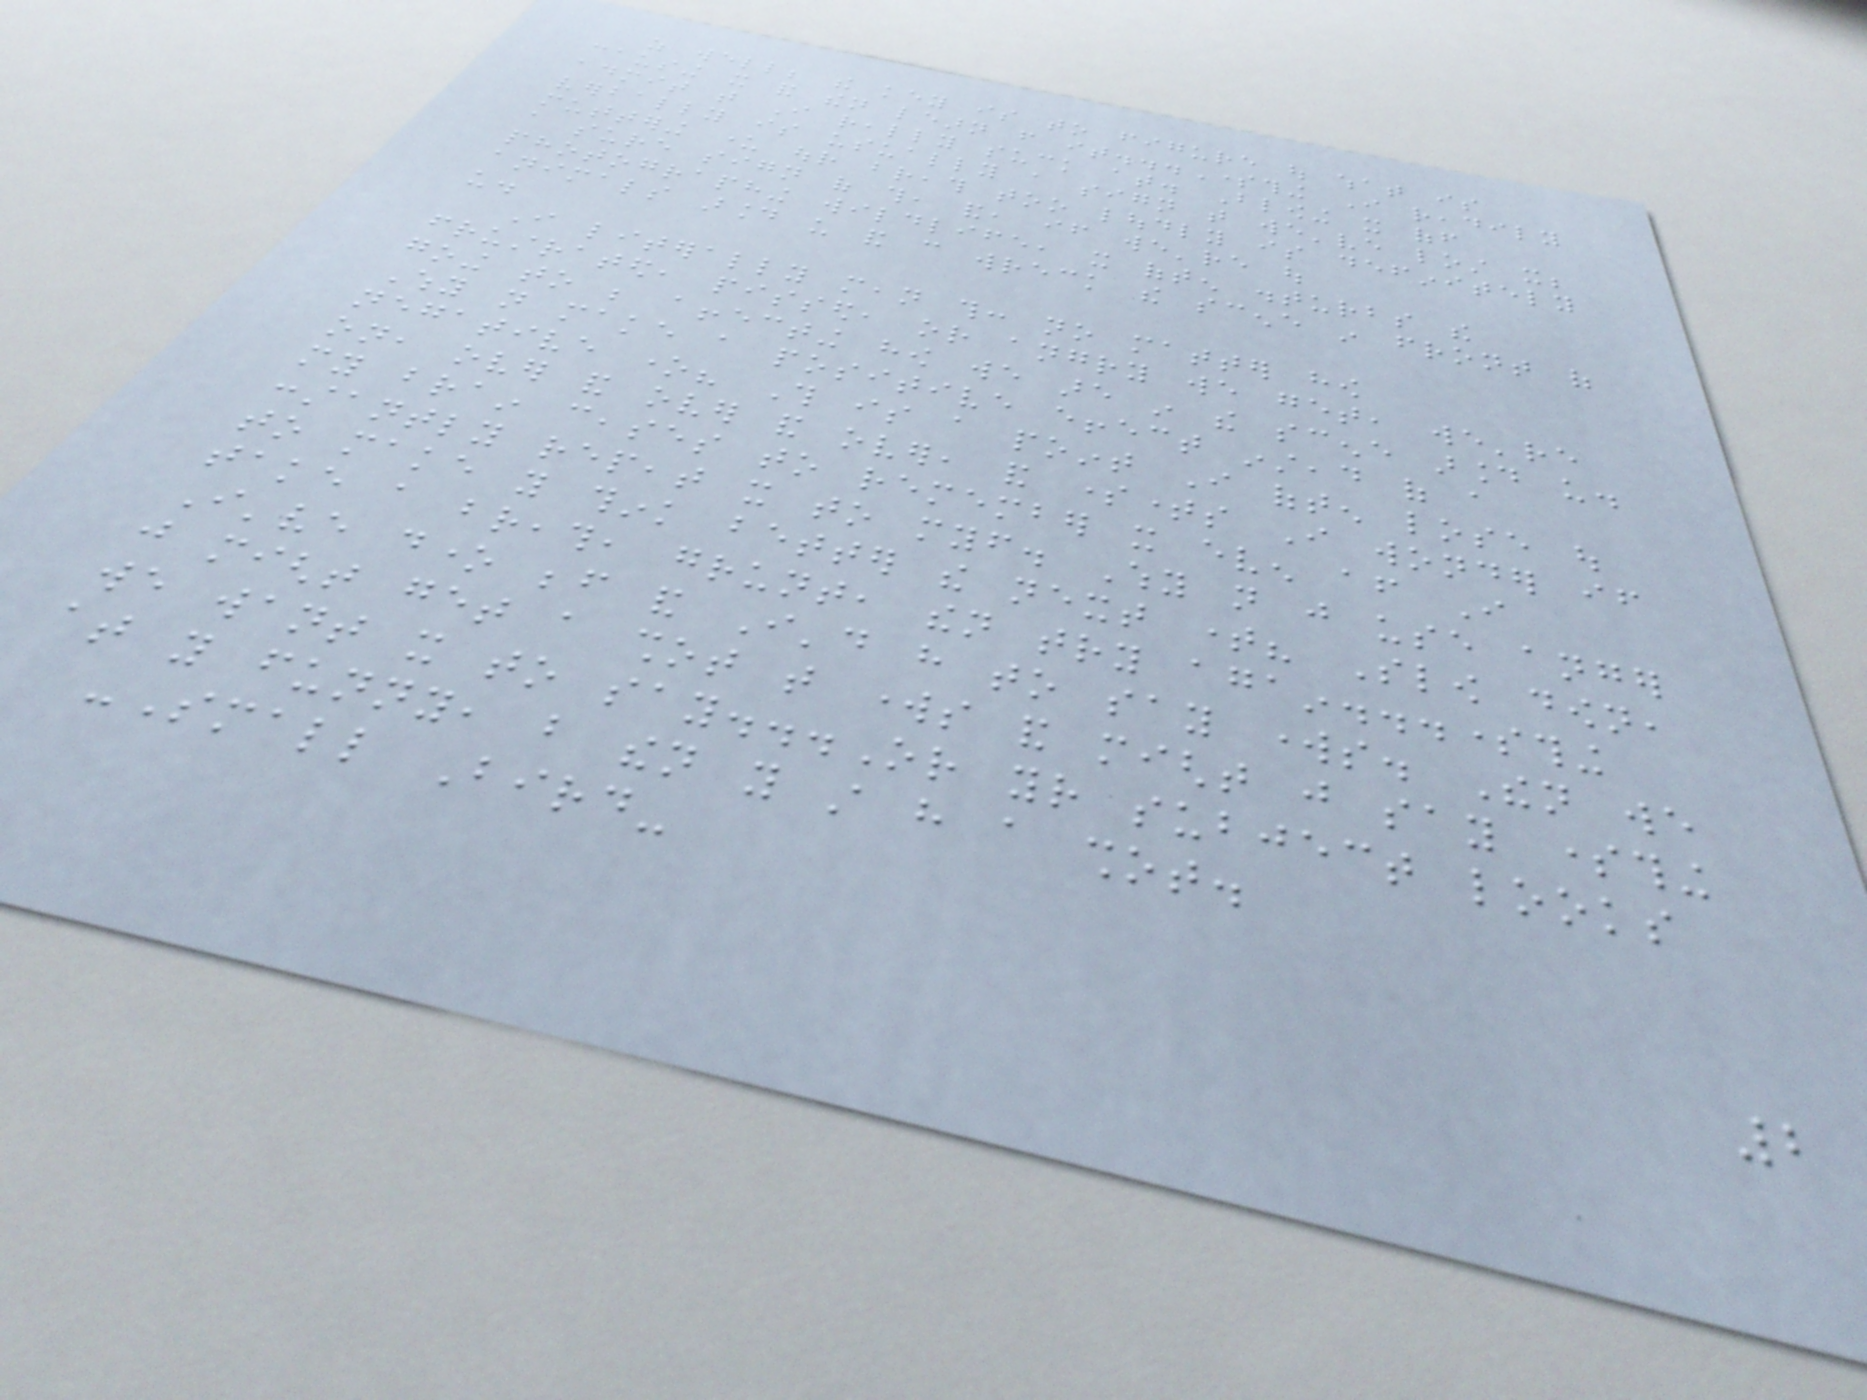as well; the key is to figure out what is
causing it and then learn from it...Something I readily
admit that I really suck at. Blowing it off
verbally is usually a sign that we've lost it;
muttering under our breath too loudly is definitely
a sure sign of this, and, if we're out
photographing wildlife, it often disturbs the
animals around us and can wreck the scene in front of
us.
I literally mean this: no matter how
frustrated, pissed, or angry we get, we're
going to be affecting how we are in the scene around us.
Why not make a positive effect instead of a
negative one? This is a point I often lose out
on, over and over and over, and sometimes I wonder if
my brain ceases to remember it even after I
constantly repeat it to myself. Why not just use anger
to make you think better the next time? Slow down,
take a breath, grunt, then try again...something
I've done before and I'd have to say works. Then we
just might get a shot that works and might just say something
we want it to say...Or your subject looks
at you funny, but then you still have a shot.
-Small Bird-
2
